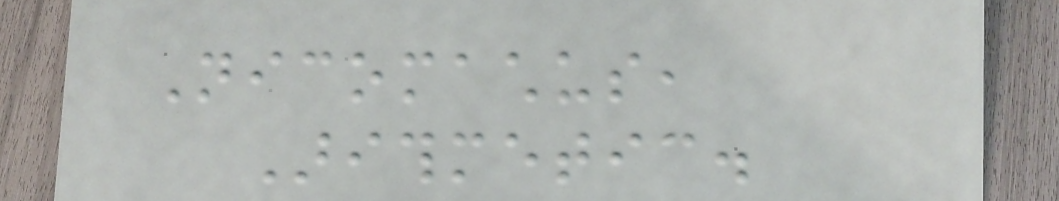Nicomachus,
Arithmetic.
